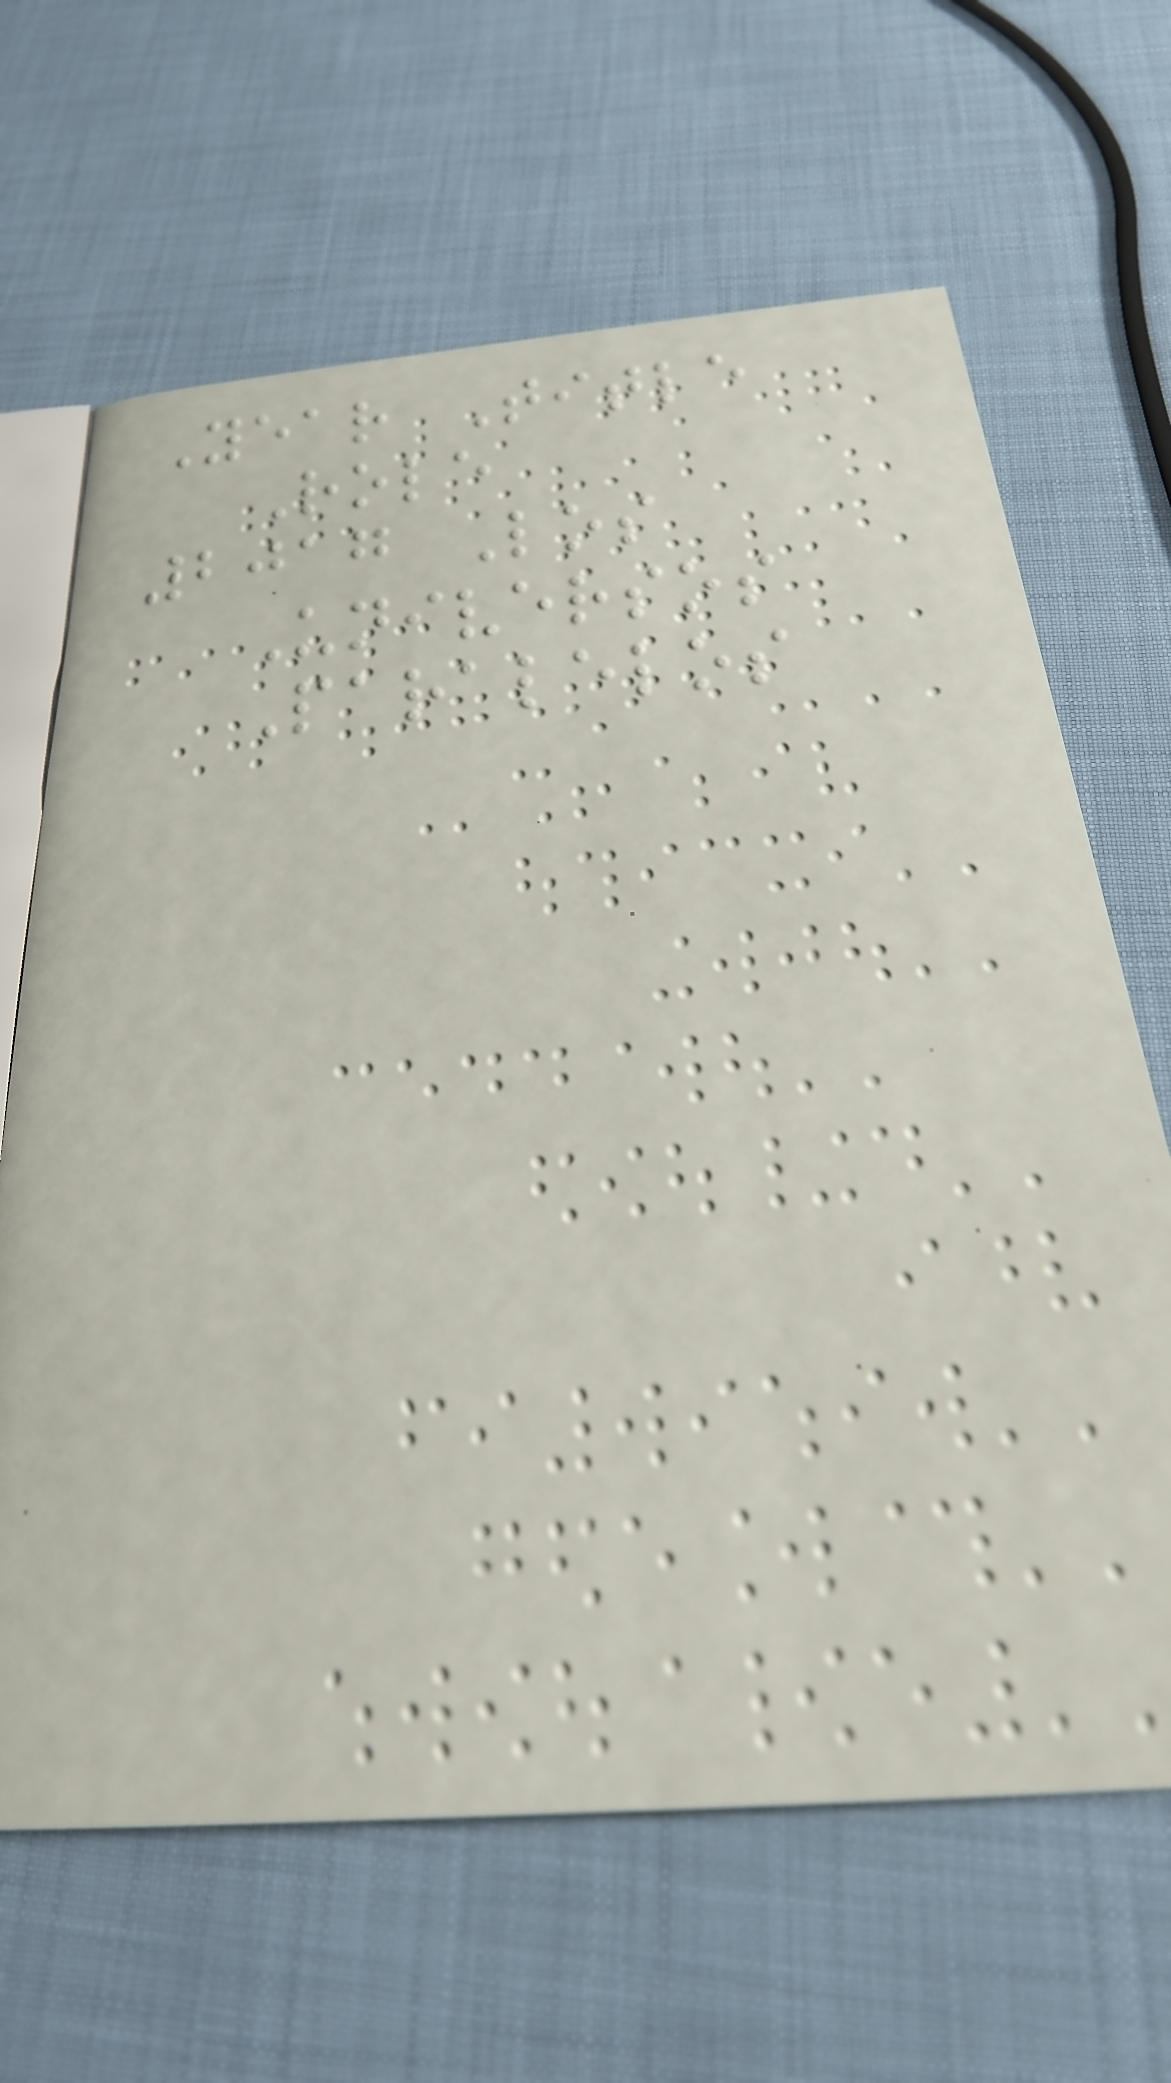Year Title
Role
2017 Los
Universos
Paralelos
